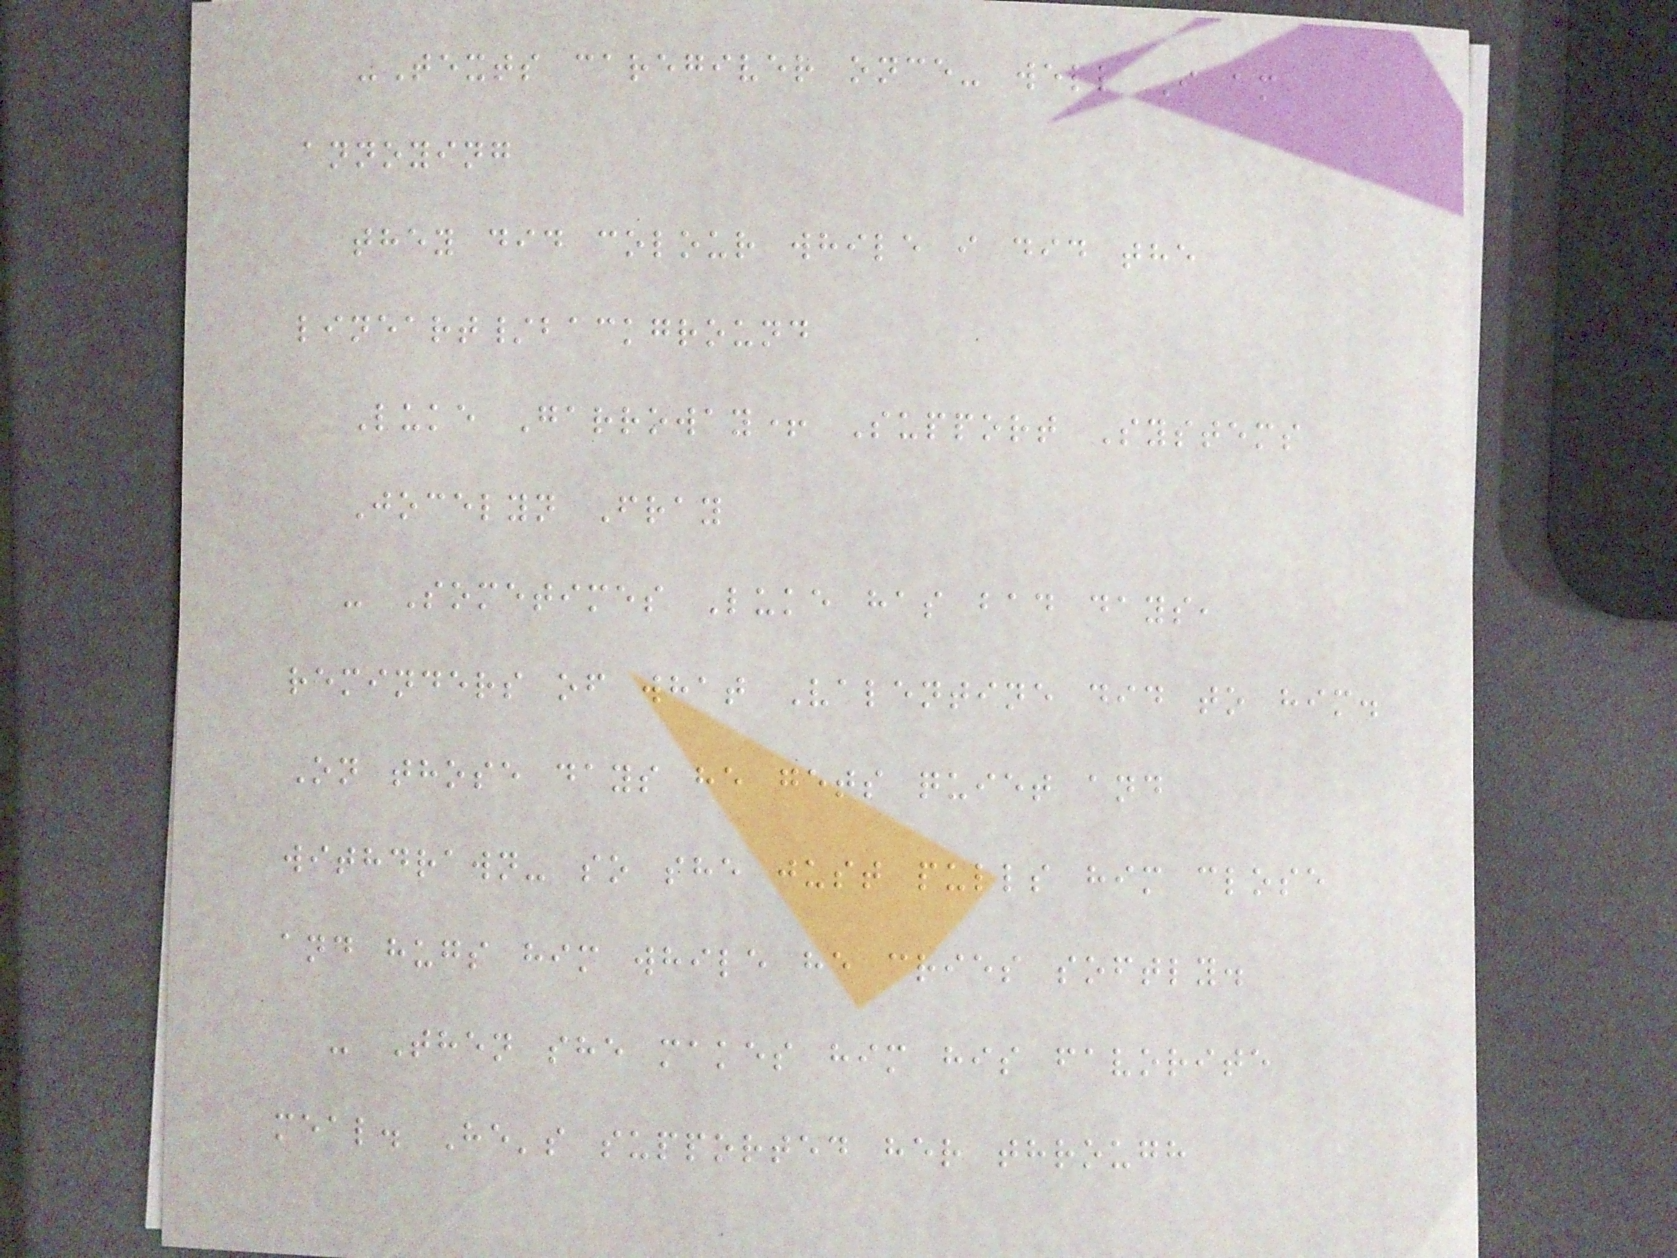-Texts caregiver once- well I am
annoying
they did colour while i did the
lineart/background
Luke Garroway+ Support Systems
Jocelyn Fray
- Sometimes Luke has bad days,
reminders of what Valentine did to him.
On those days he gets quiet and
withdrawn- so she just pulls him close
and hugs him while he cries softly.
- Then she makes him his favorite
meal. He's supported her through
